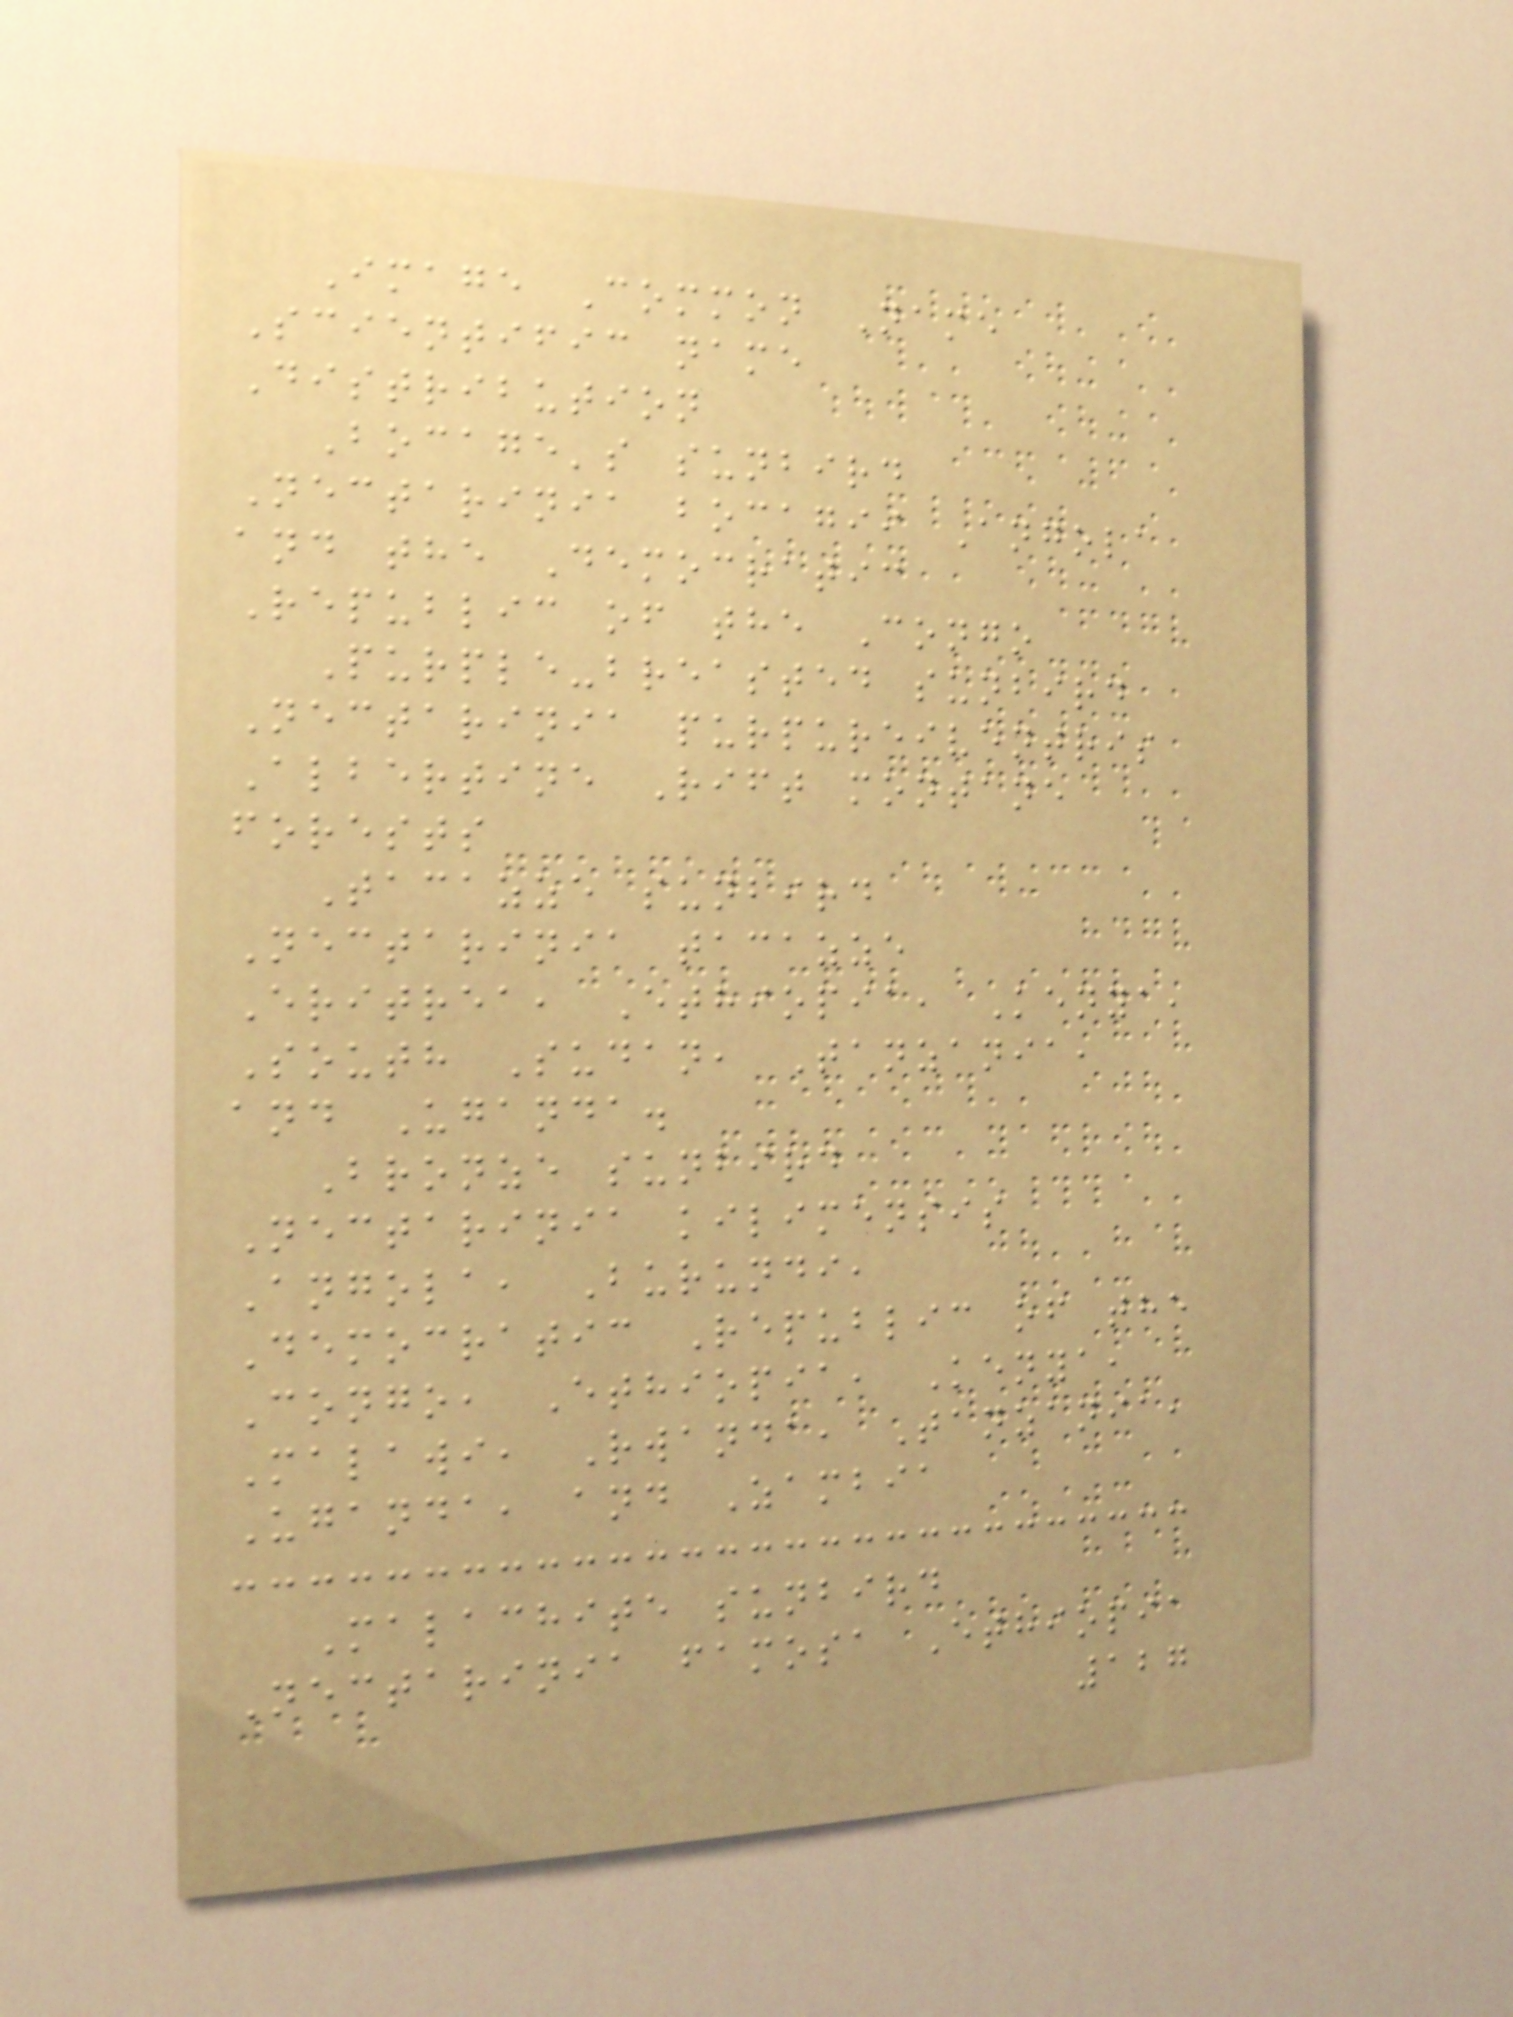Image Common Name
Scientific name
Distribution
Bocage's sunbird
Nectarinia bocagii Angola
and the Democratic
Republic of the Congo
Purple-breasted sunbird
Nectarinia purpureiventris
Albertine Rift montane
forests
Tacazze sunbird
Nectarinia tacazze
Eritrea, Ethiopia, Kenya,
South Sudan, Tanzania,
and Uganda.
Bronze sunbird
Nectarinia kilimensis
Angola, Burundi,
Democratic Republic of the
Congo, Ethiopia, Kenya,
Malawi, Rwanda, Tanzania,
Uganda, and Zambia
Malachite sunbird
Nectarinia famosa Ethiopia
127
